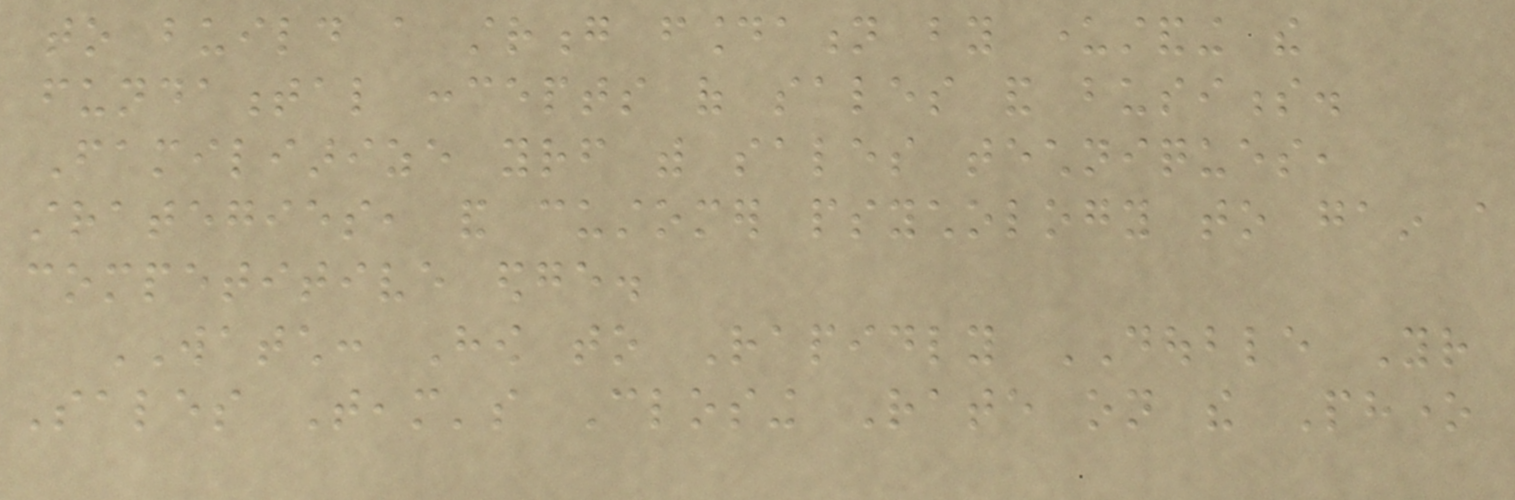to build a strong foundation by understanding the
fundamental concepts of sales and business.
Familiarize yourself with sales techniques,
strategies, and customer psychology to gain a
competitive edge.
WATCH: How to Rapidly DOUBLE Your
Sales Team's Closing Rate on the Phone
